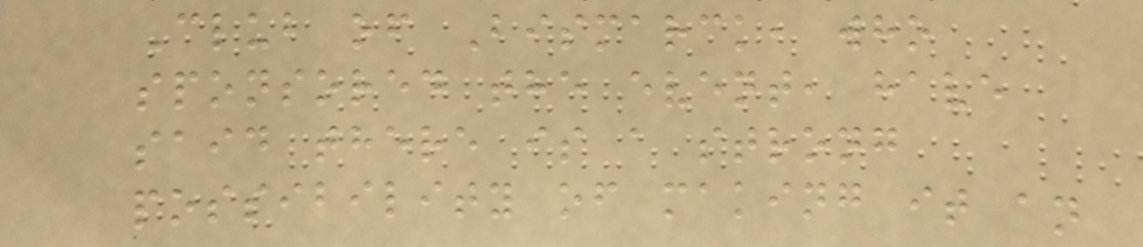Club of Bismarck, who
sponsored the event, have
said there is a strong
possibility of making it an
